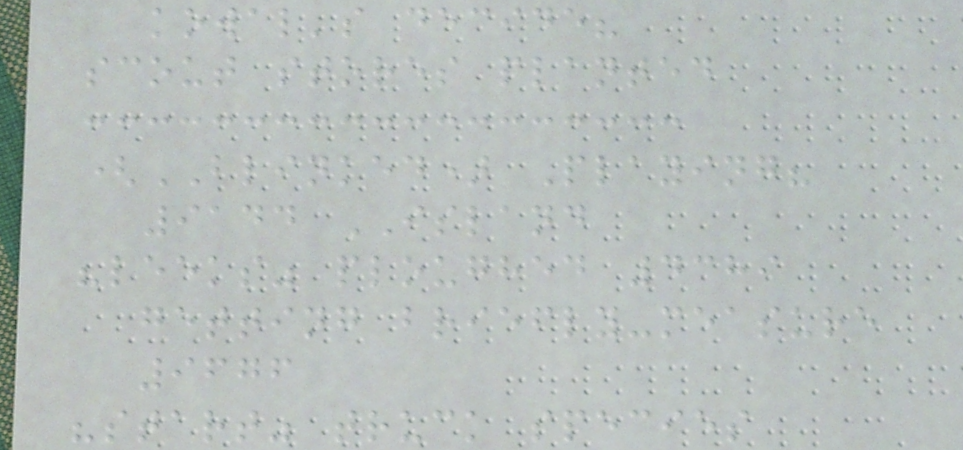kowal's decide?
scout stores planted
(BLINKED) Playing?
9144 ISLAND
"leeks" ploughed 4389
getting briefly-measure
9676
"start" truck species
